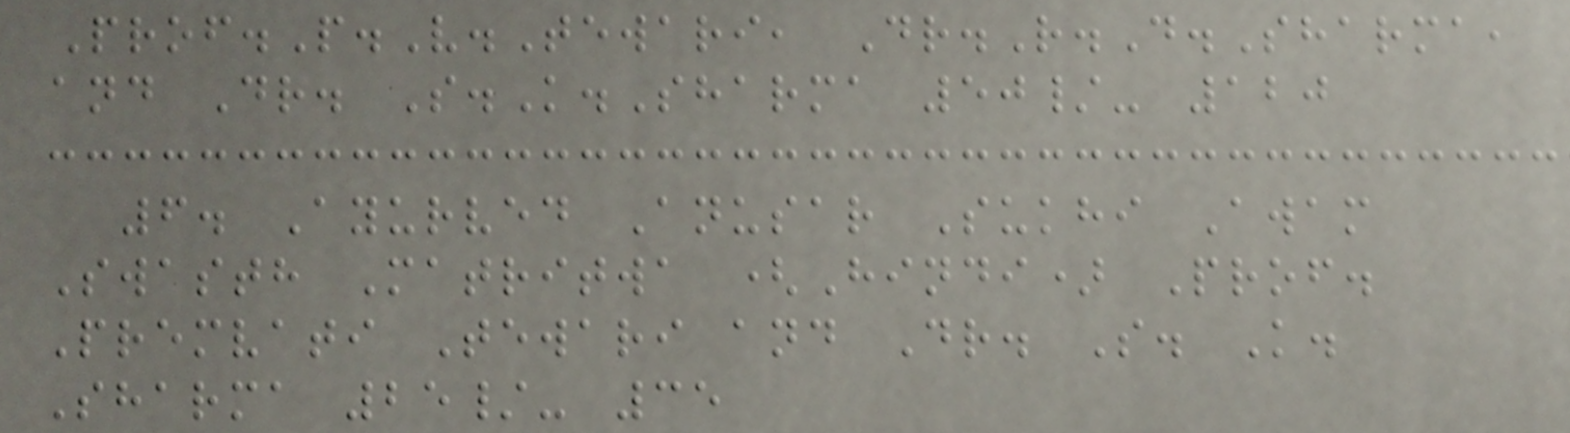Prof.P.V.Tewari, Dr.R.D.Sharma,
and Dr. S.K.Sharma 50/- 120
6. Ayurved Anusar Sukhi Awam
Swasth Matritwa (Hindi) Prof.
Premvati Tewari and Dr. S. K.
Sharma 25/- 35
